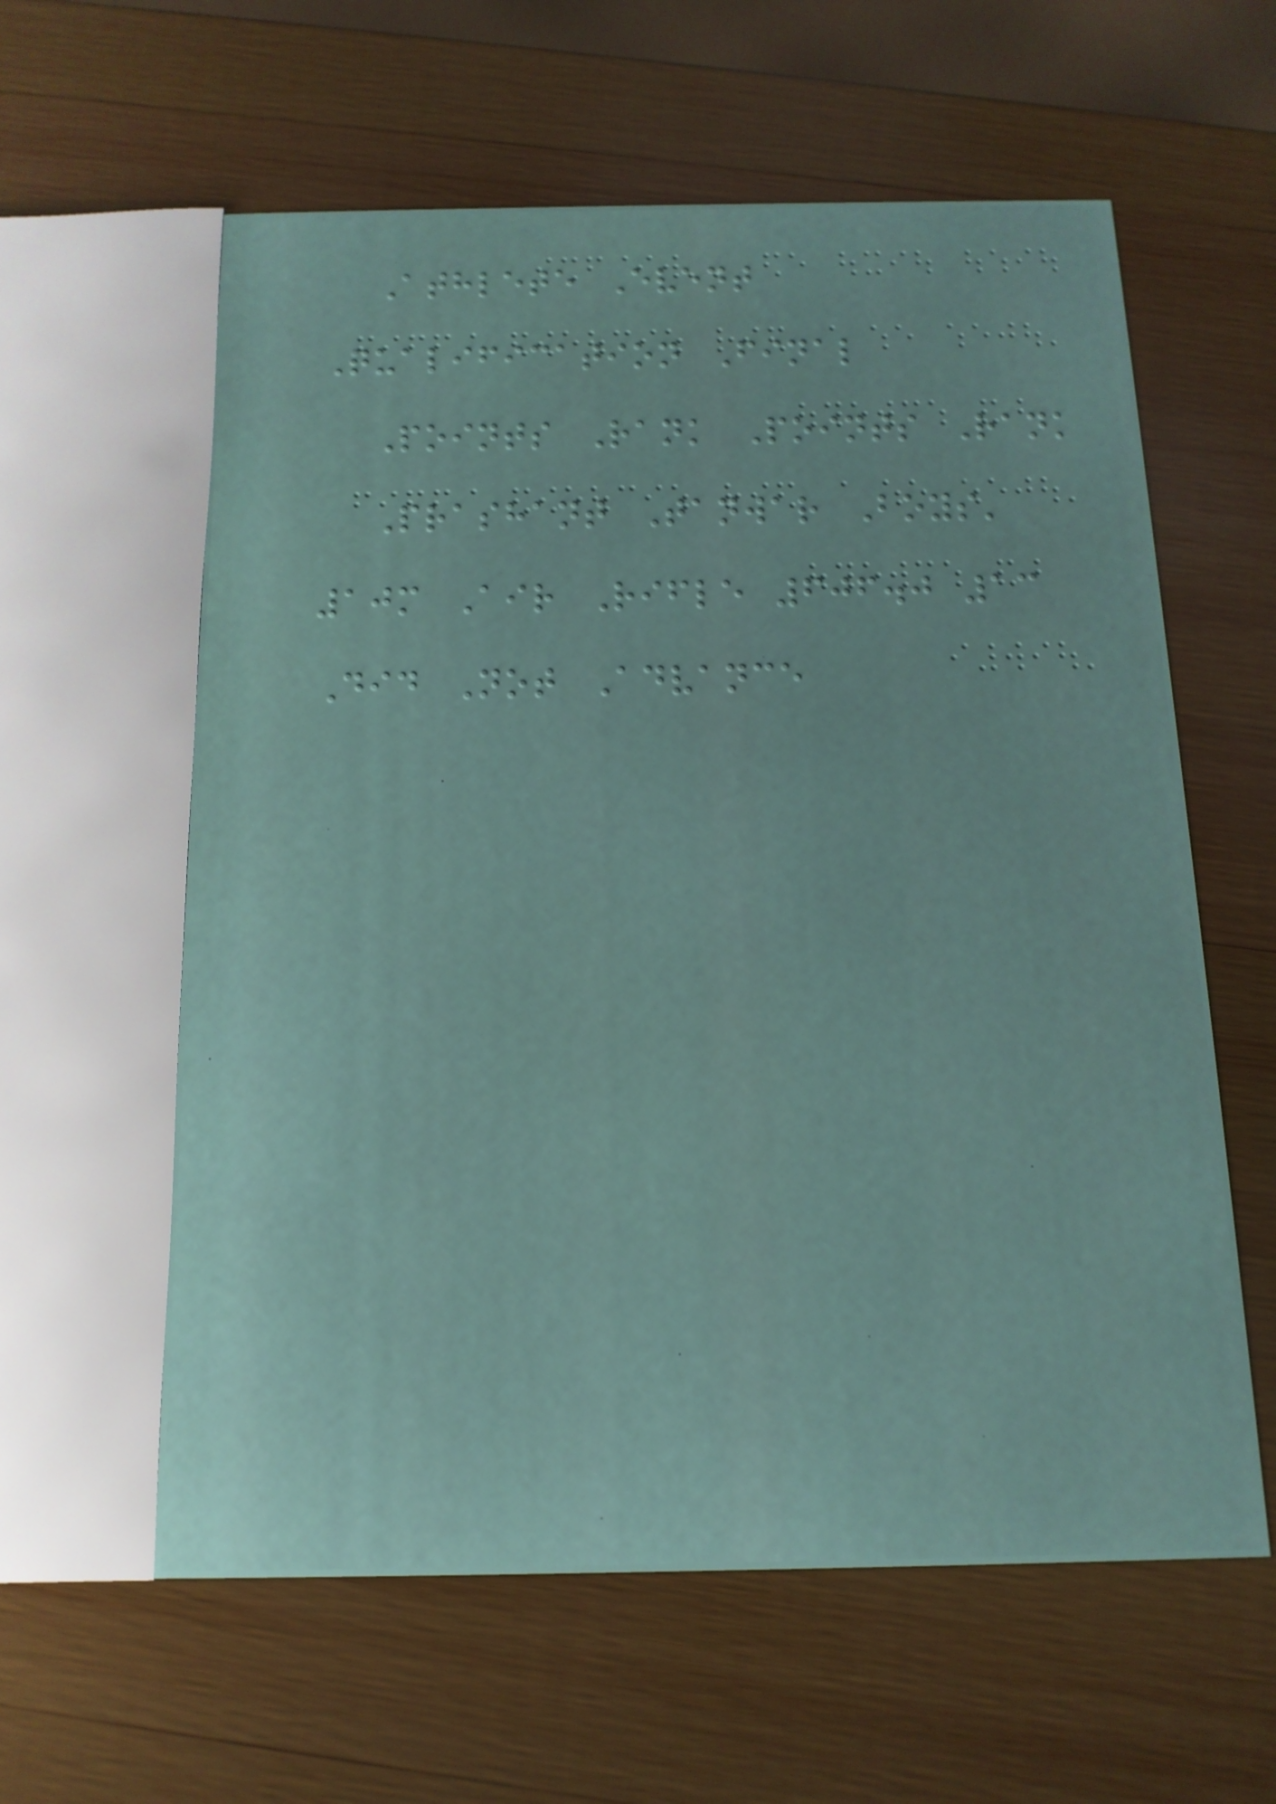Athlete Event
Qualification Final
Points Rank Points Rank
Prashant Tanwar Boys'
10m Air Rifle 606.0 13
Did Not Advance
